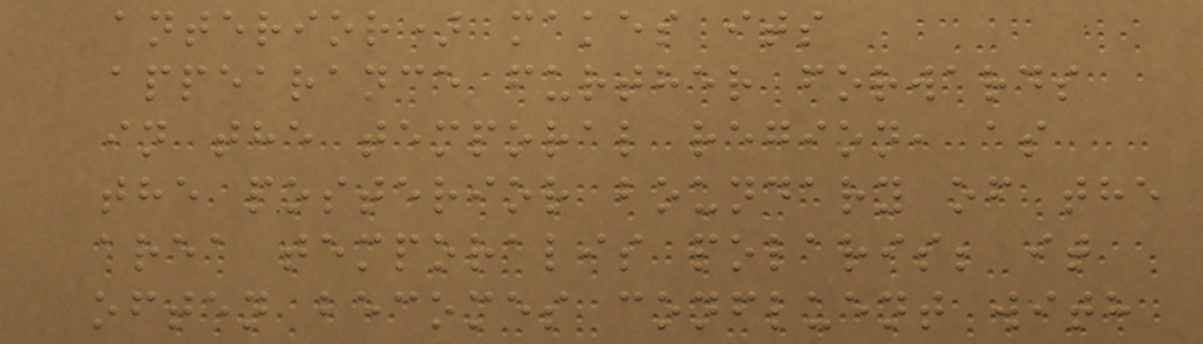anterior) makes its
appearance further forwards
in the temporal region, as
the posterior boundary of the
area temporalis polaris; it
often becomes confluent with
